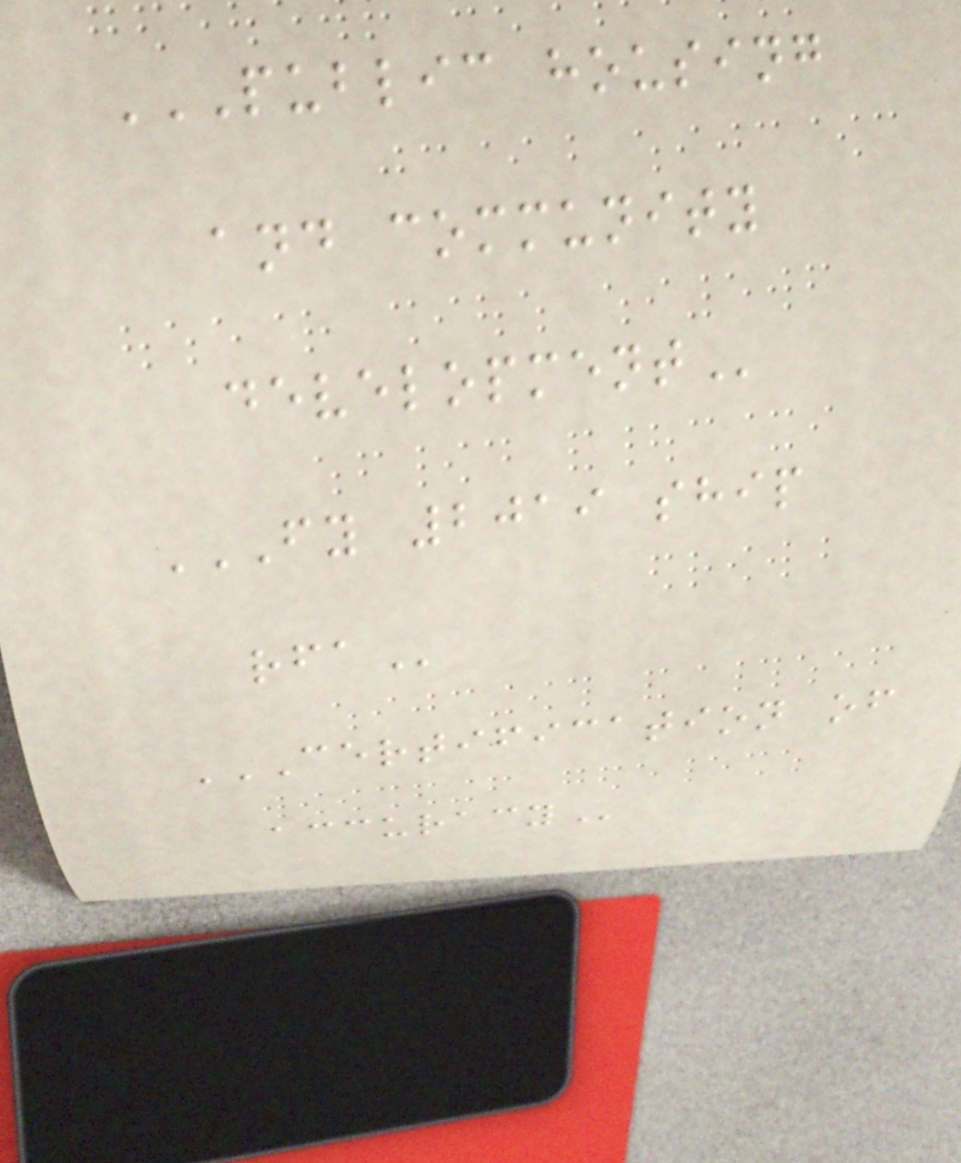PUBLIC HOUSING
AND COMMUNITY
DEVELOPMENT
FY 2019 SHIP
RFA
CERTIFICATION OF
ACCURACY
